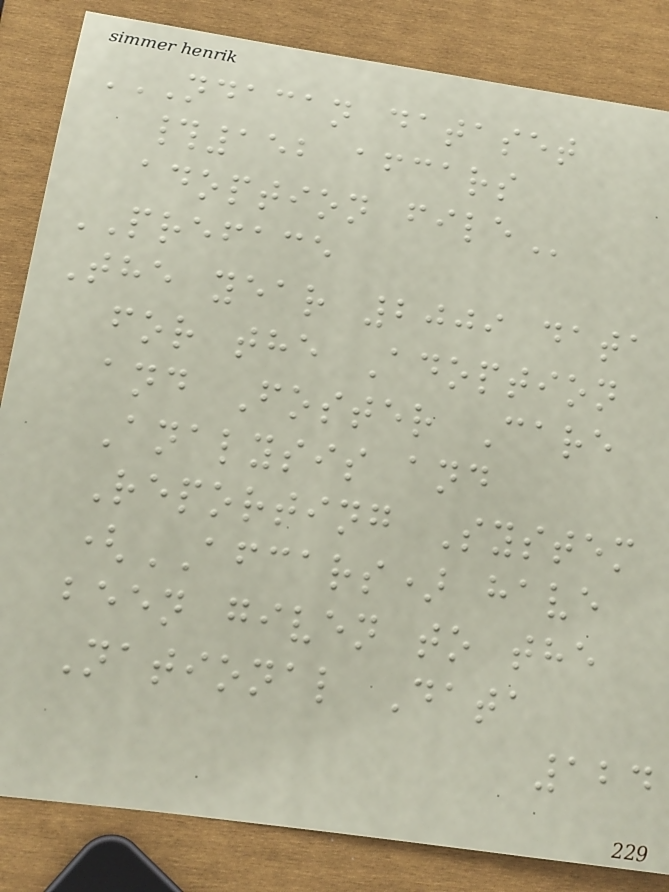NDACAN DATASET
#152 AFCARS
ADOPTION FILE
PREFACE
The year 2009 data
for the Adoption
and Foster Care
Analysis and
Reporting System
(AFCARS) have
been given to the
National Data
124
